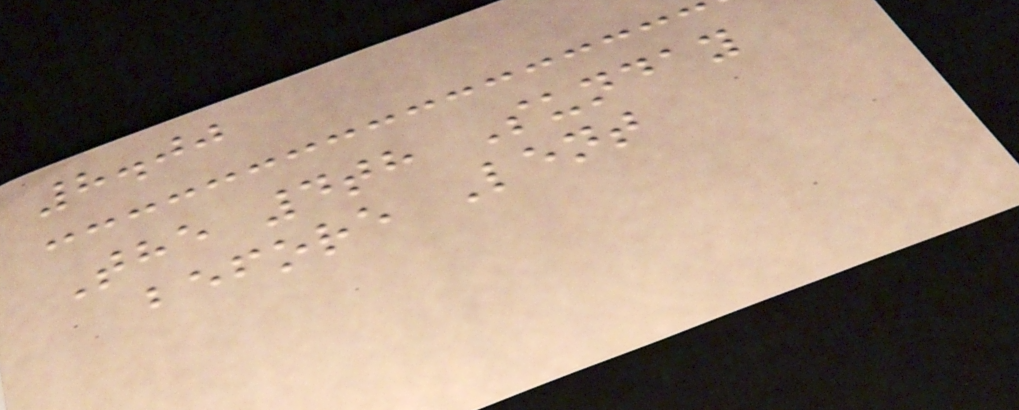8.00
The 4th Sunday
before Lent
